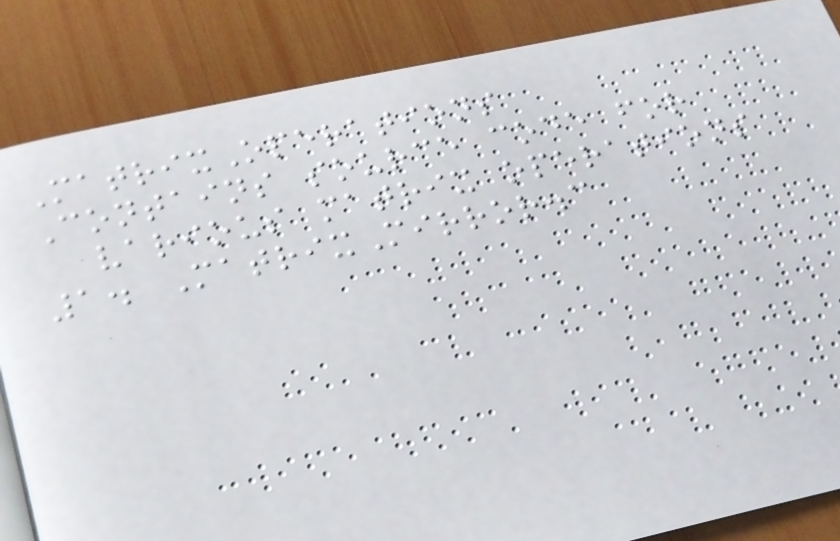MatrixOperations
Contains source code for
various matrix operations
1. MatrixMirror.c
